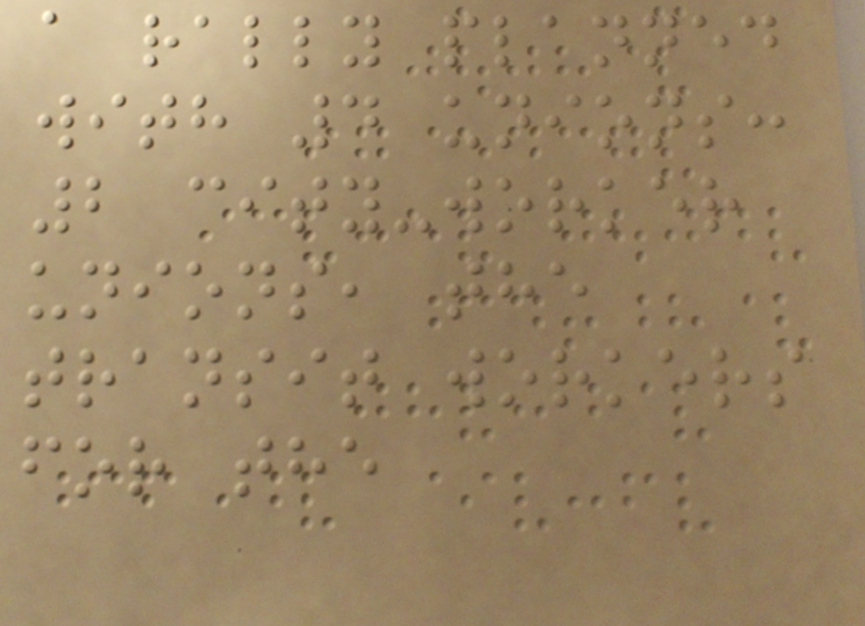a rally planned
with 4 unions:
2 city-worker
unions, the
transit workers
for the
